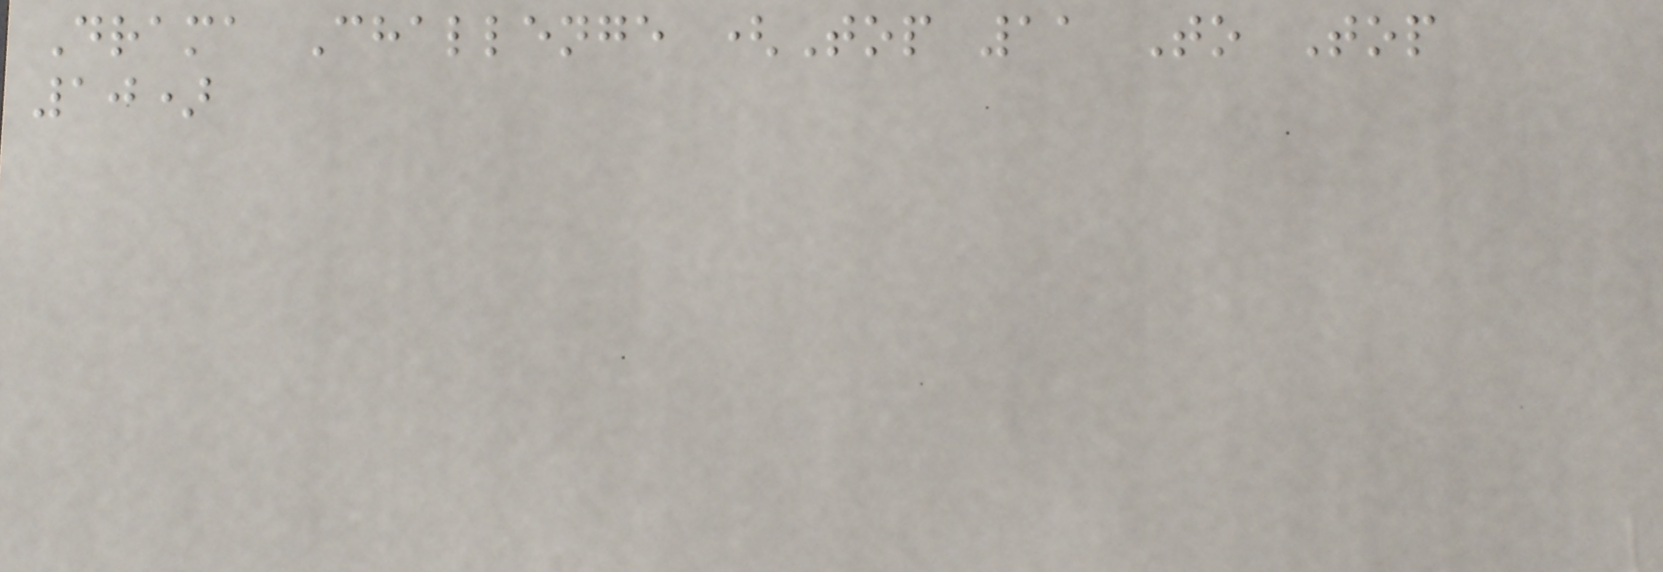Drama Challenge (Top 11 To Top
10)
